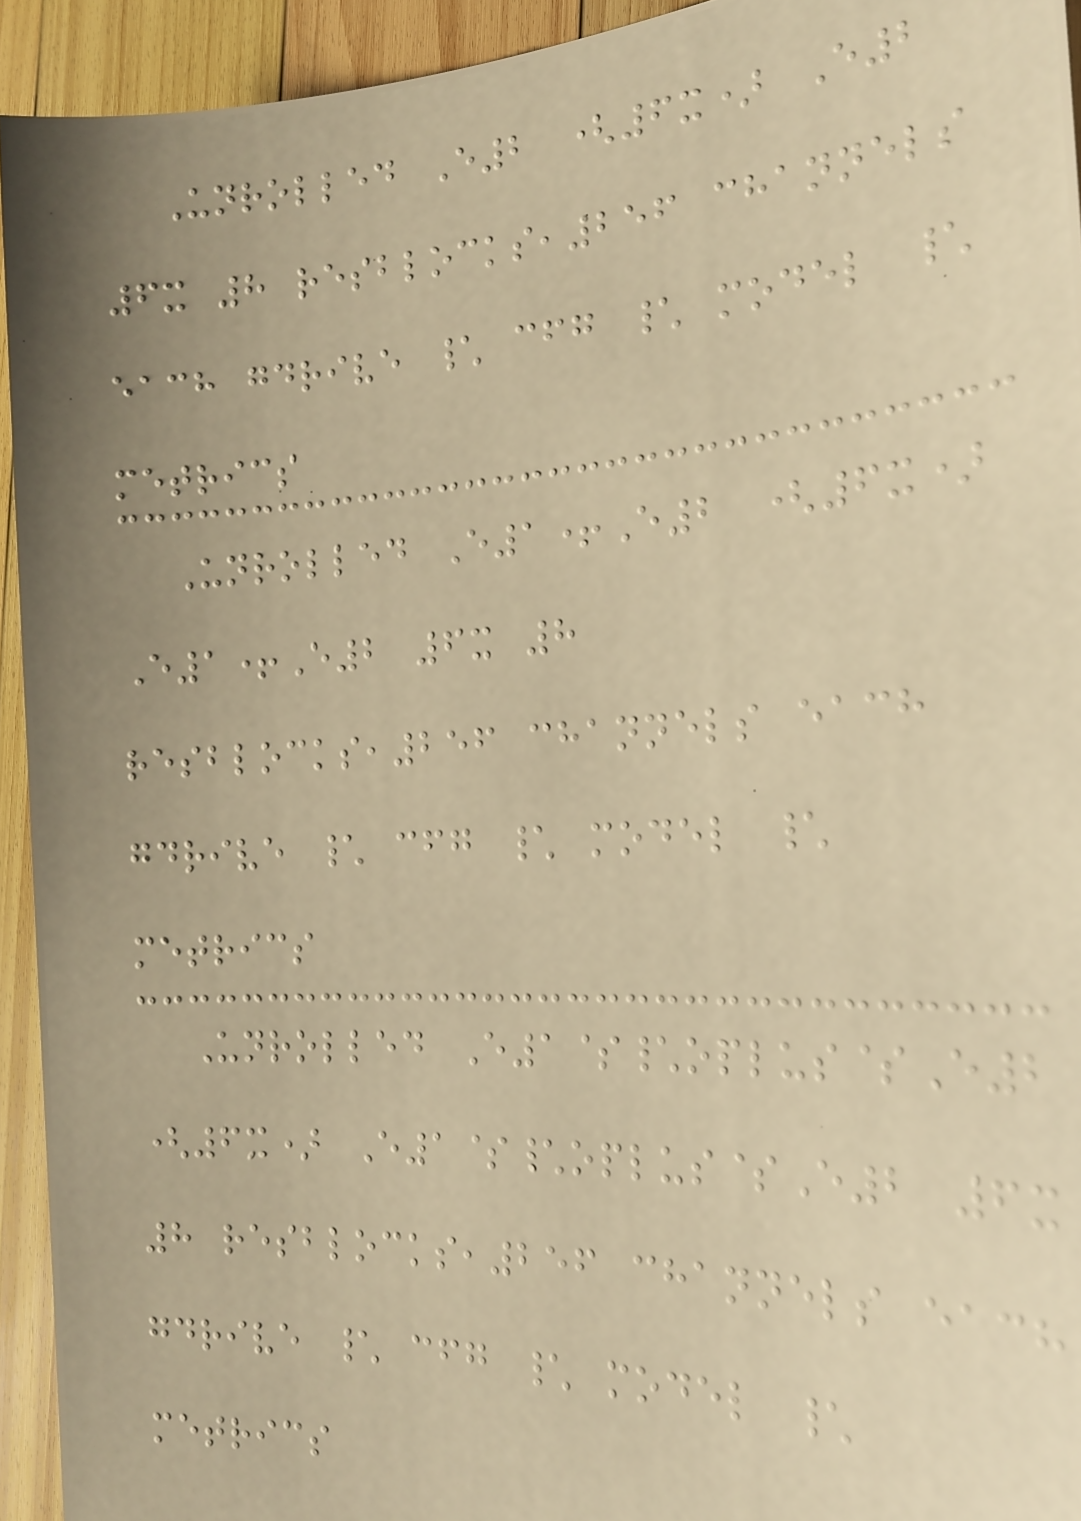Unrolled E2 (6x) E2
6x 8 resblocks,256 channels
each gdrive \ cfg \ model \
metrics
Unrolled E1+E2 (6x)
E1+E2 6x 8
resblocks,256 channels each
gdrive \ cfg \ model \
metrics
Unrolled E1$\oplus$E2
(6x) E1$\oplus$E2 6x
8 resblocks,256 channels each
gdrive \ cfg \ model \
metrics
